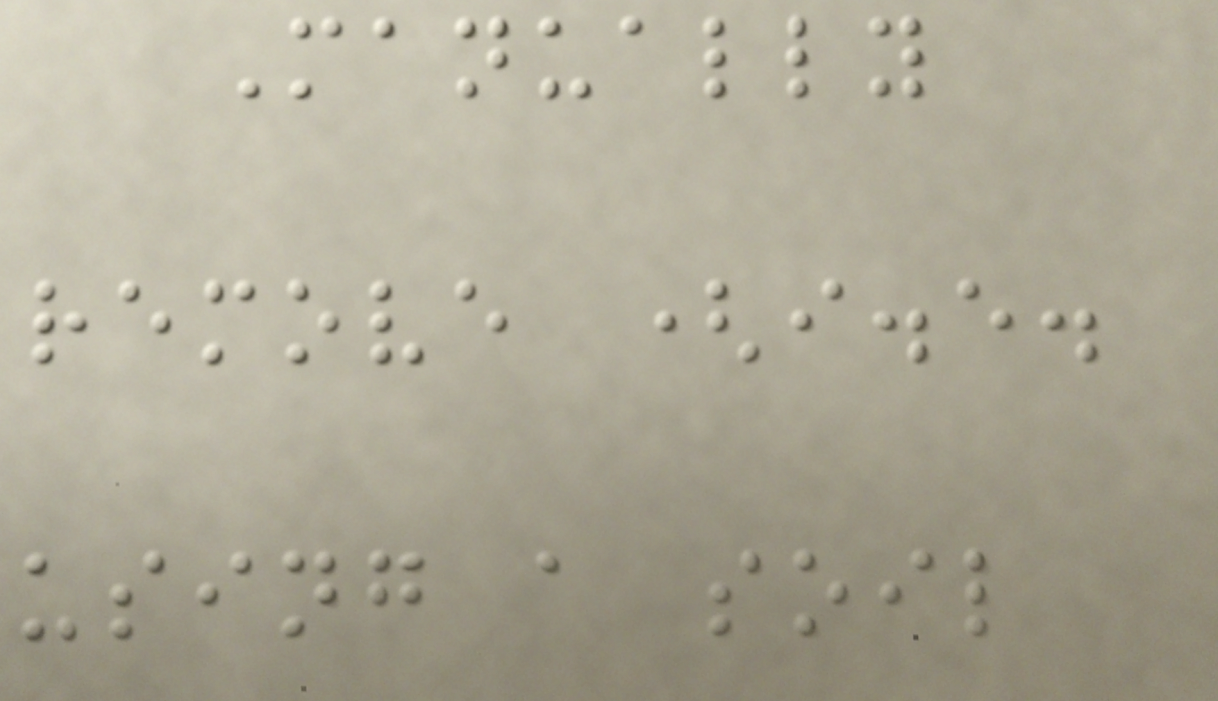Manually
remove (i.e.
using a soil
